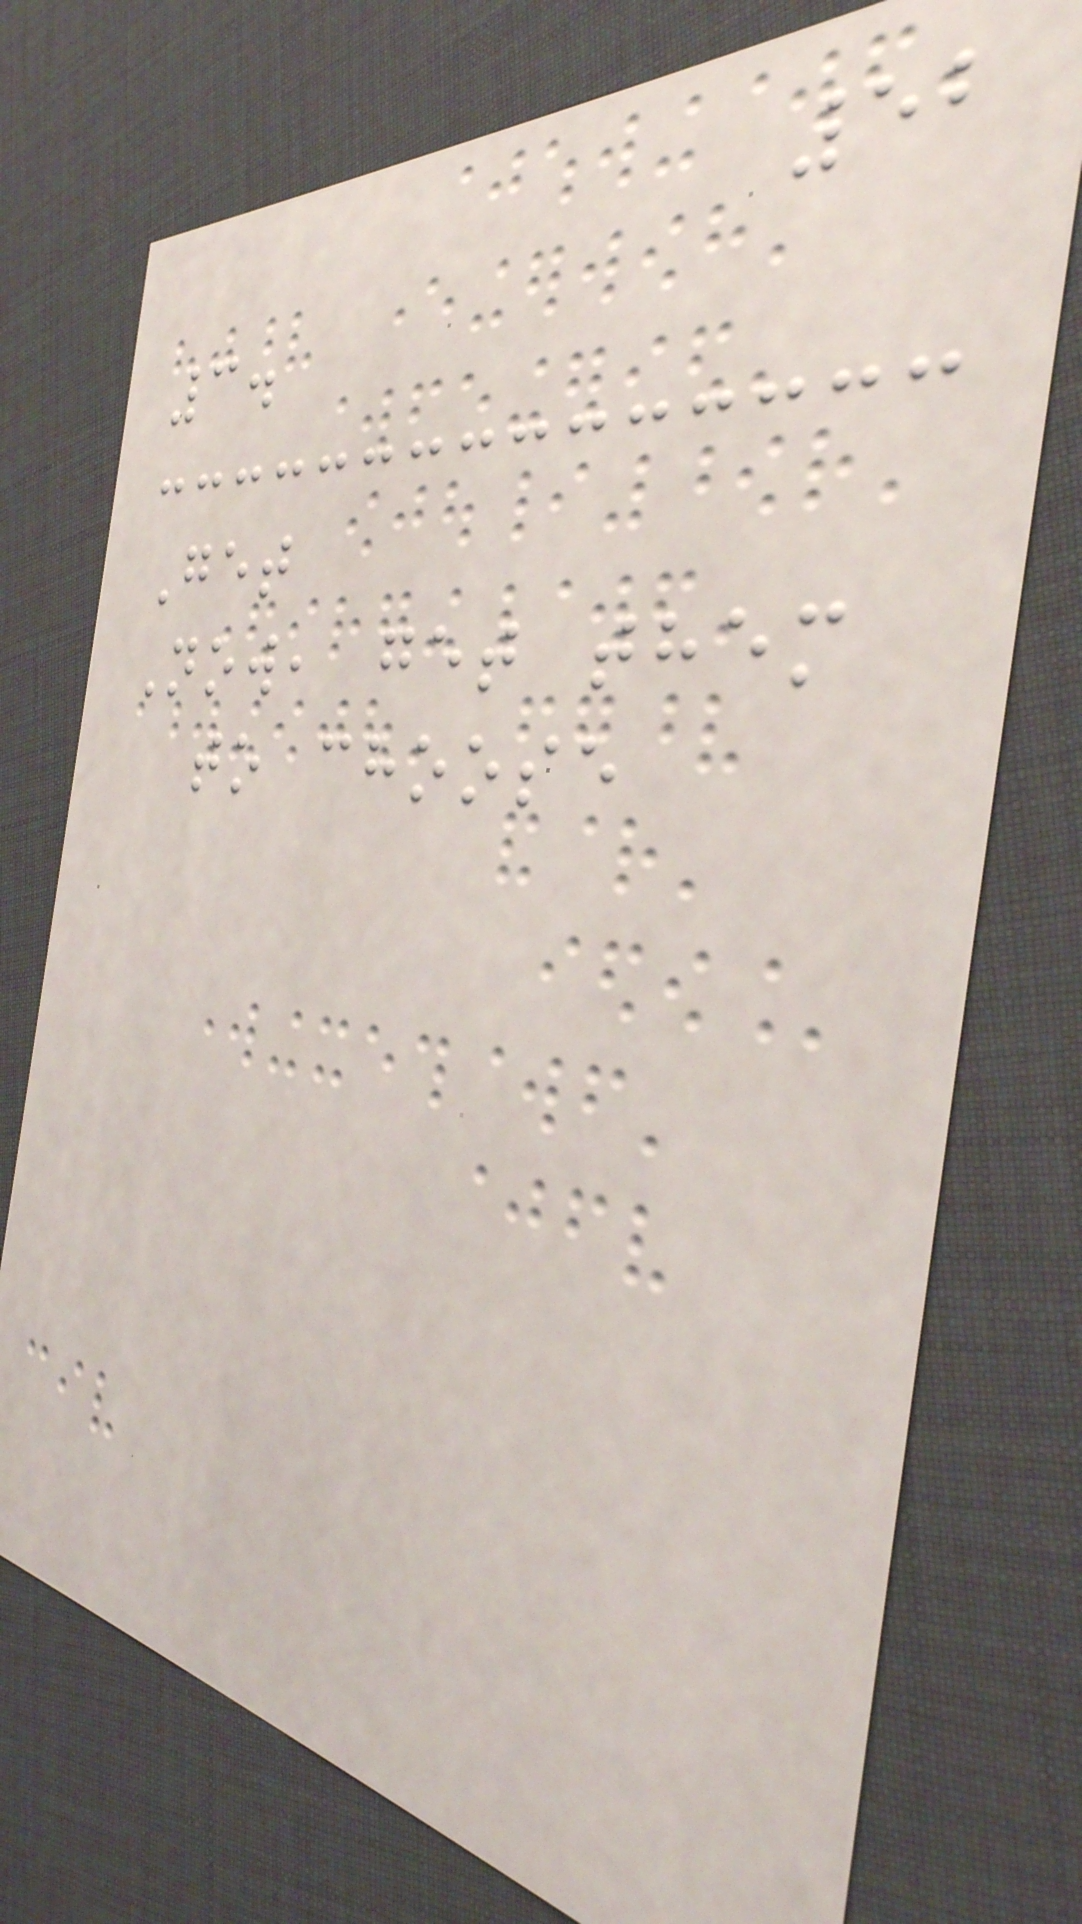52
3.
Get
Now, get them
to choose
